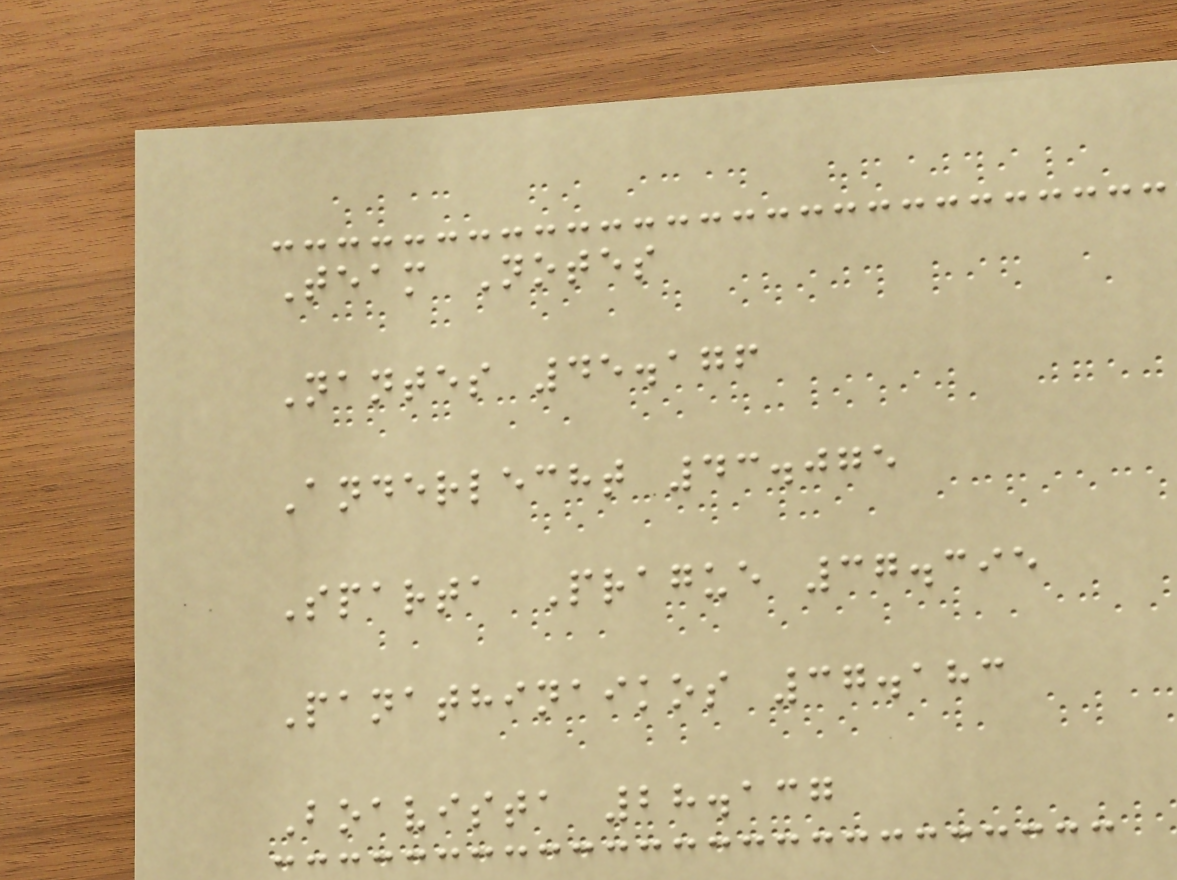Team Notes
Nantes 45.176
Anderlecht 43.075
Sparta Prague 37.395
Panathinaikos 37.183
Boavista 28.137
